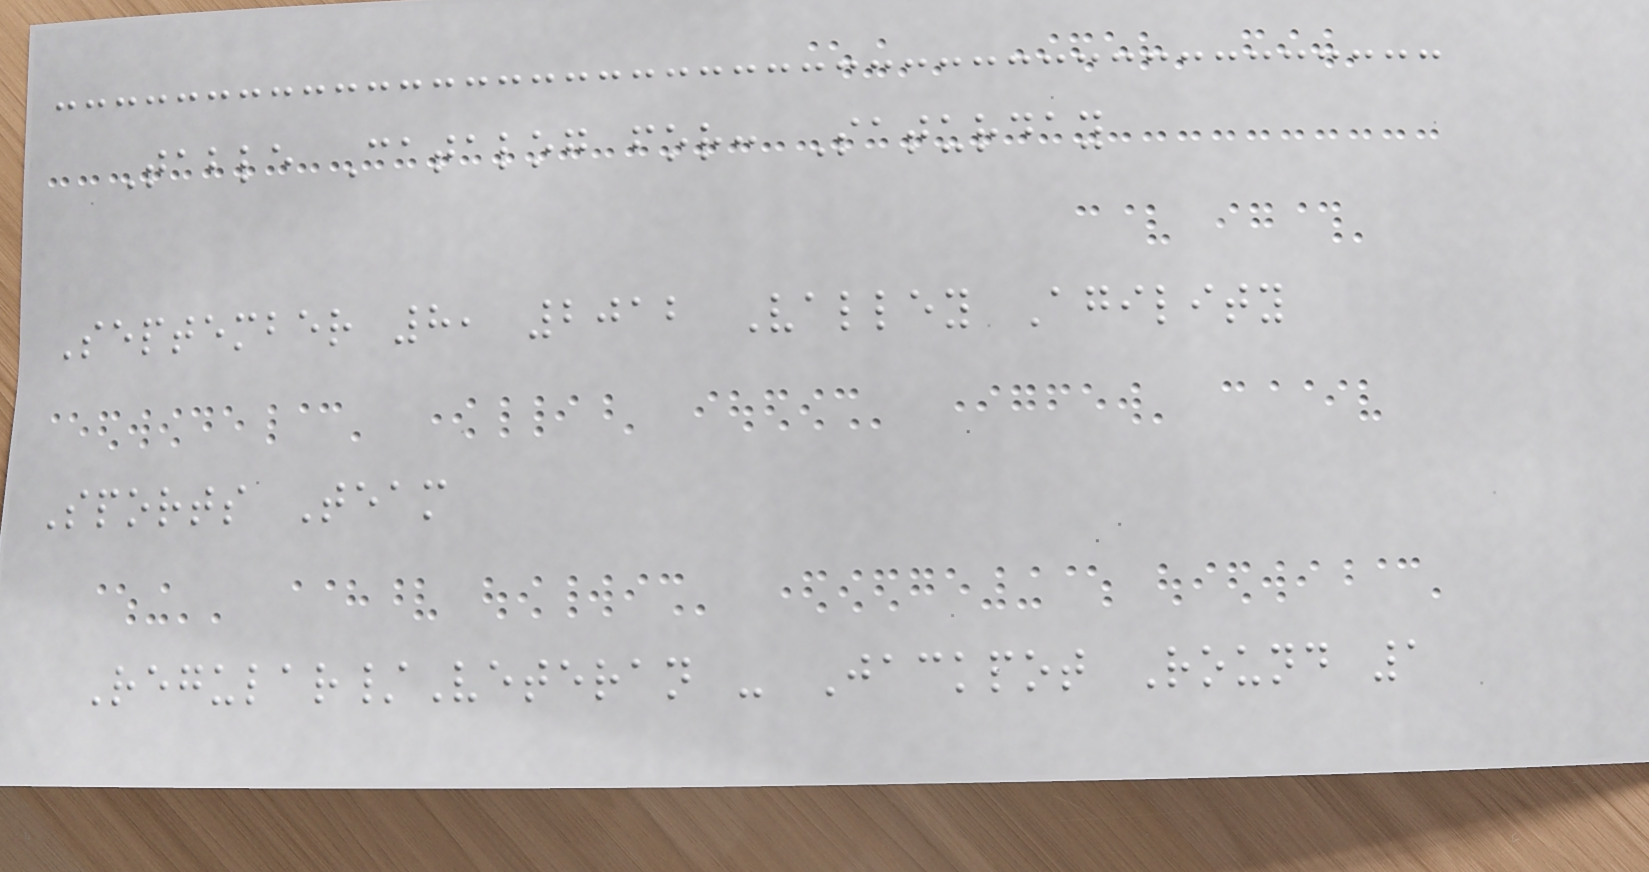Table Catalog for: Saturday
September 8, 2012 Valley Agility
Sports Team
Regular/Veteran - Jackpot Round 1
